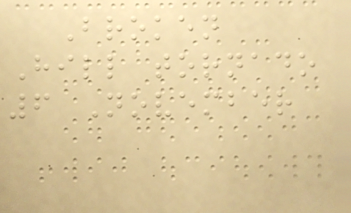Broken
Hill tornado
6 November
